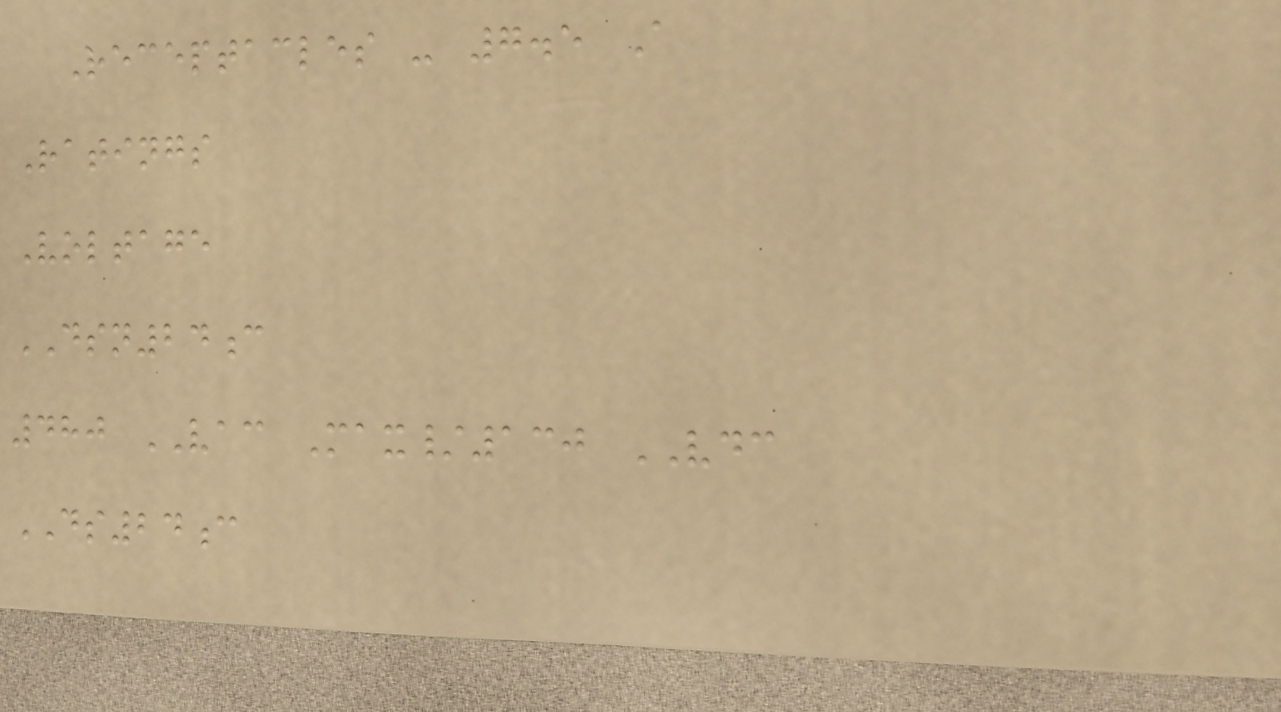Receptacles - 7.5 A
Ratings
Voltage
DSN24c
480 VAC Max/130 VDC
DS24c
